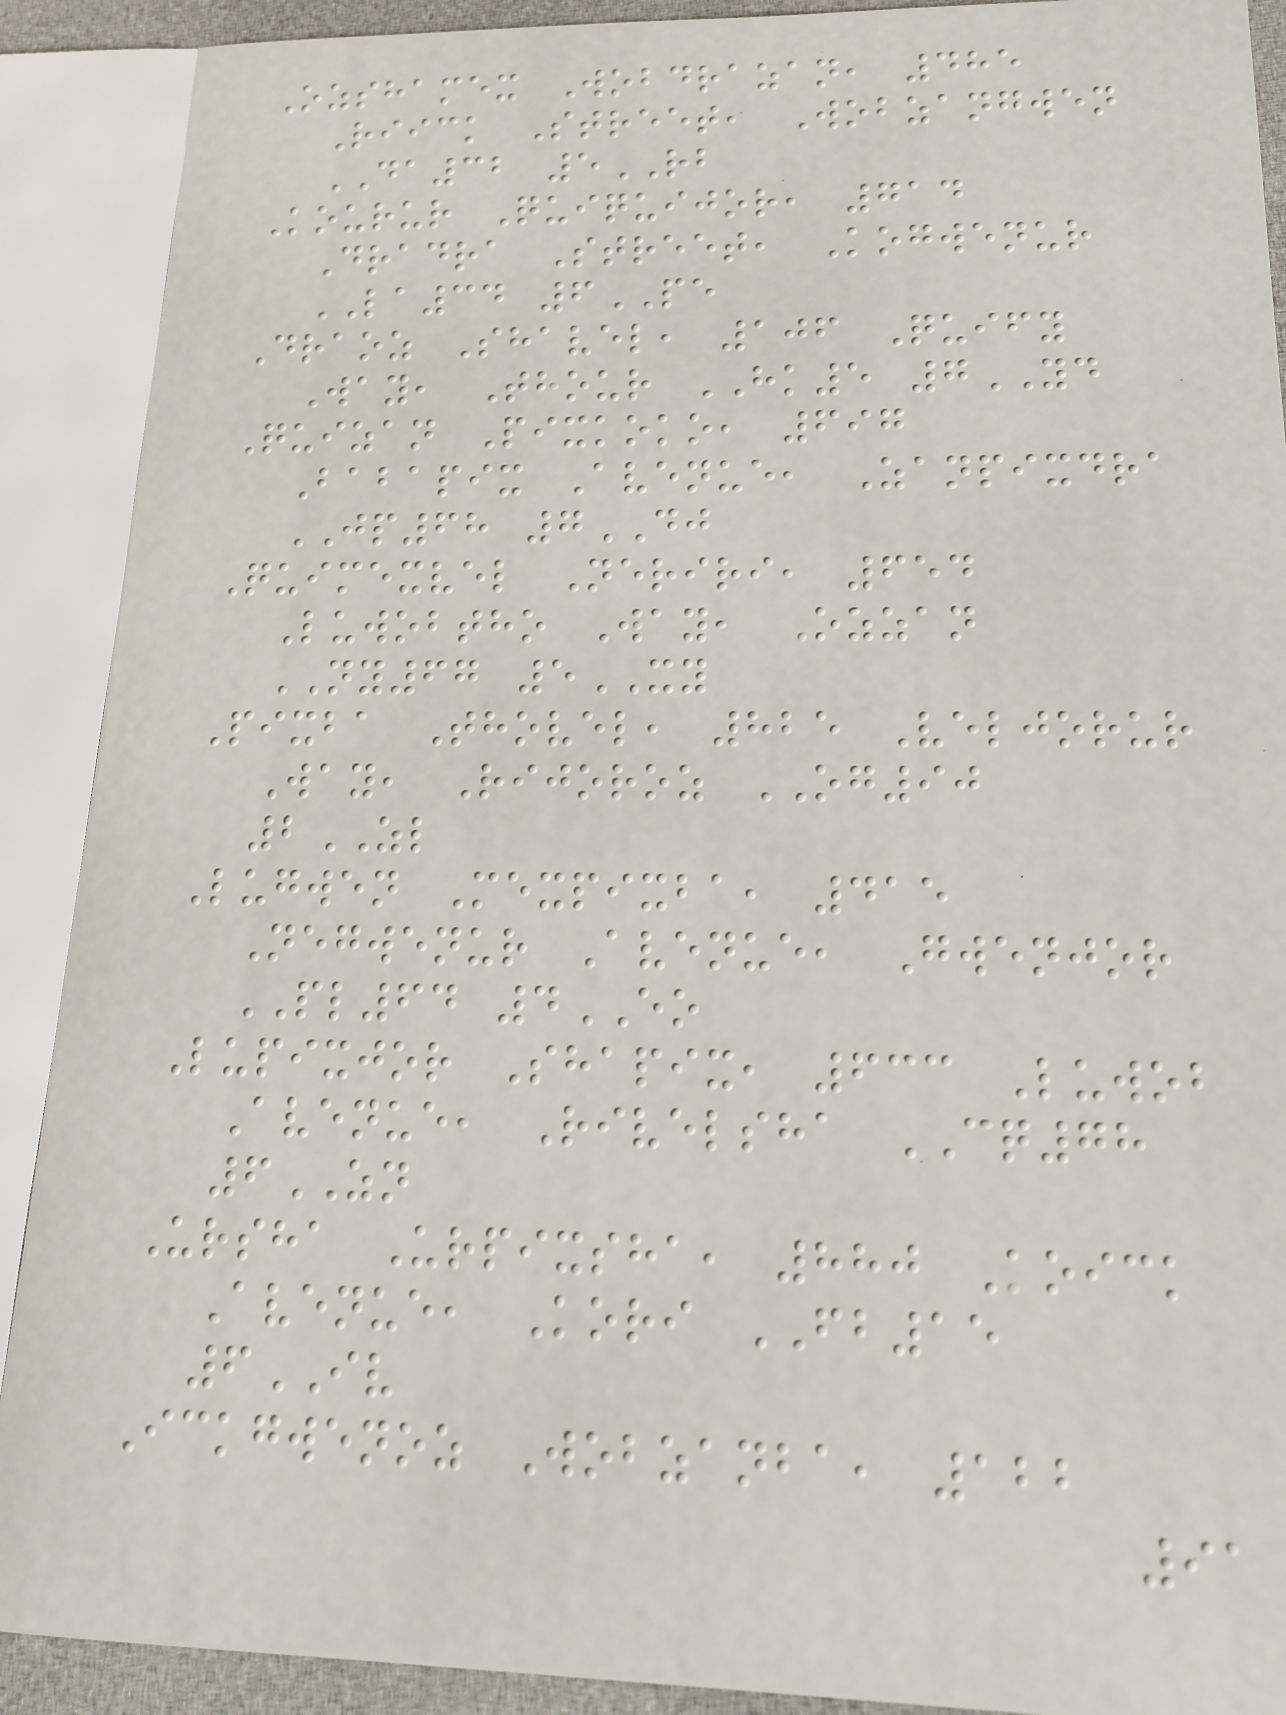Ozshamex Wobdrazan, 485
Riick Street, Wobzangwen
DA32 5RB
Kourur Quiquijor, 714
Dradra Street, Kogwenur
LA34 6PE
Draoz Shavel, 106 Quify
Way, Thour HK5 7YD
Quizan Pixkoko, 697
Babapix Avenue, Zanpixdra
JP68 7DJ
Quimexvel Neriri, 654
Luwobtho Way, Ozzan
NY67 5XY
Pixba Thovel, 825 Veljorur
Way, Rijoroz OG90
2ZL
Lugwen Mexpixba, 415
Negwenur Avenue, Gwenjor
PL64 4EO
Lupixjor Shapix, 633 Luwob
Avenue, Rivelsha CQ78
6ZN
Ursha Urpixsha, 880 Koick
Avenue, Kori FB15
6IV
Ickgwenoz Wobzanba, 122
91
